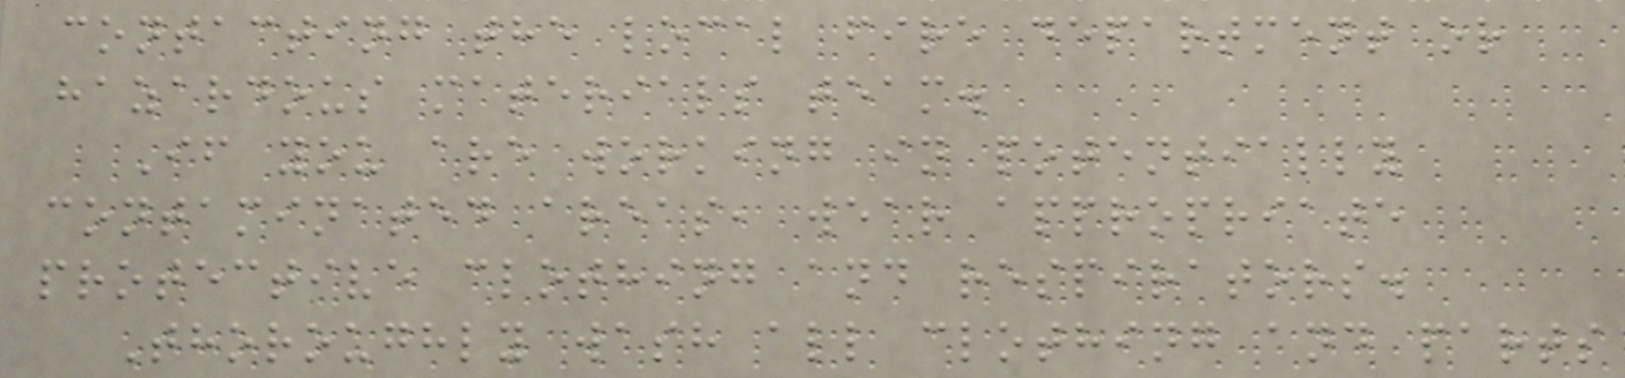contacting the local fire department or
hazardous materials team.
If you are working in potentially
contaminated areas, wear appropriate
protective clothing and respirators.
Thoroughly wash all clothing and parts
